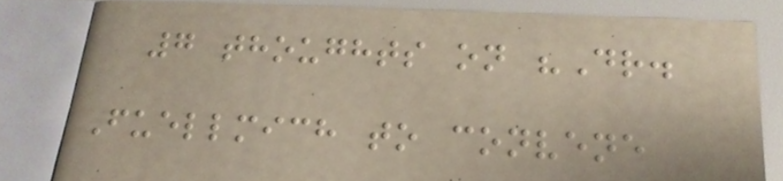7 thoughts on "Dr.
Fuellmich to convene
